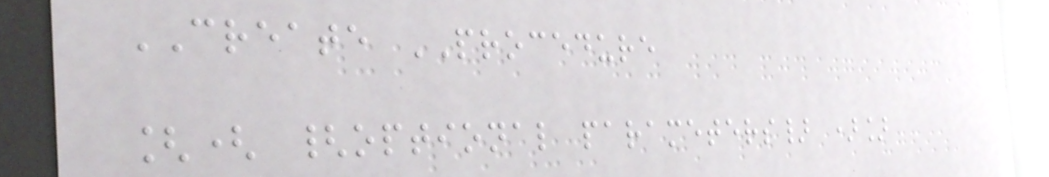CREATE PROCEDURE
[( {optional parameters} )]
